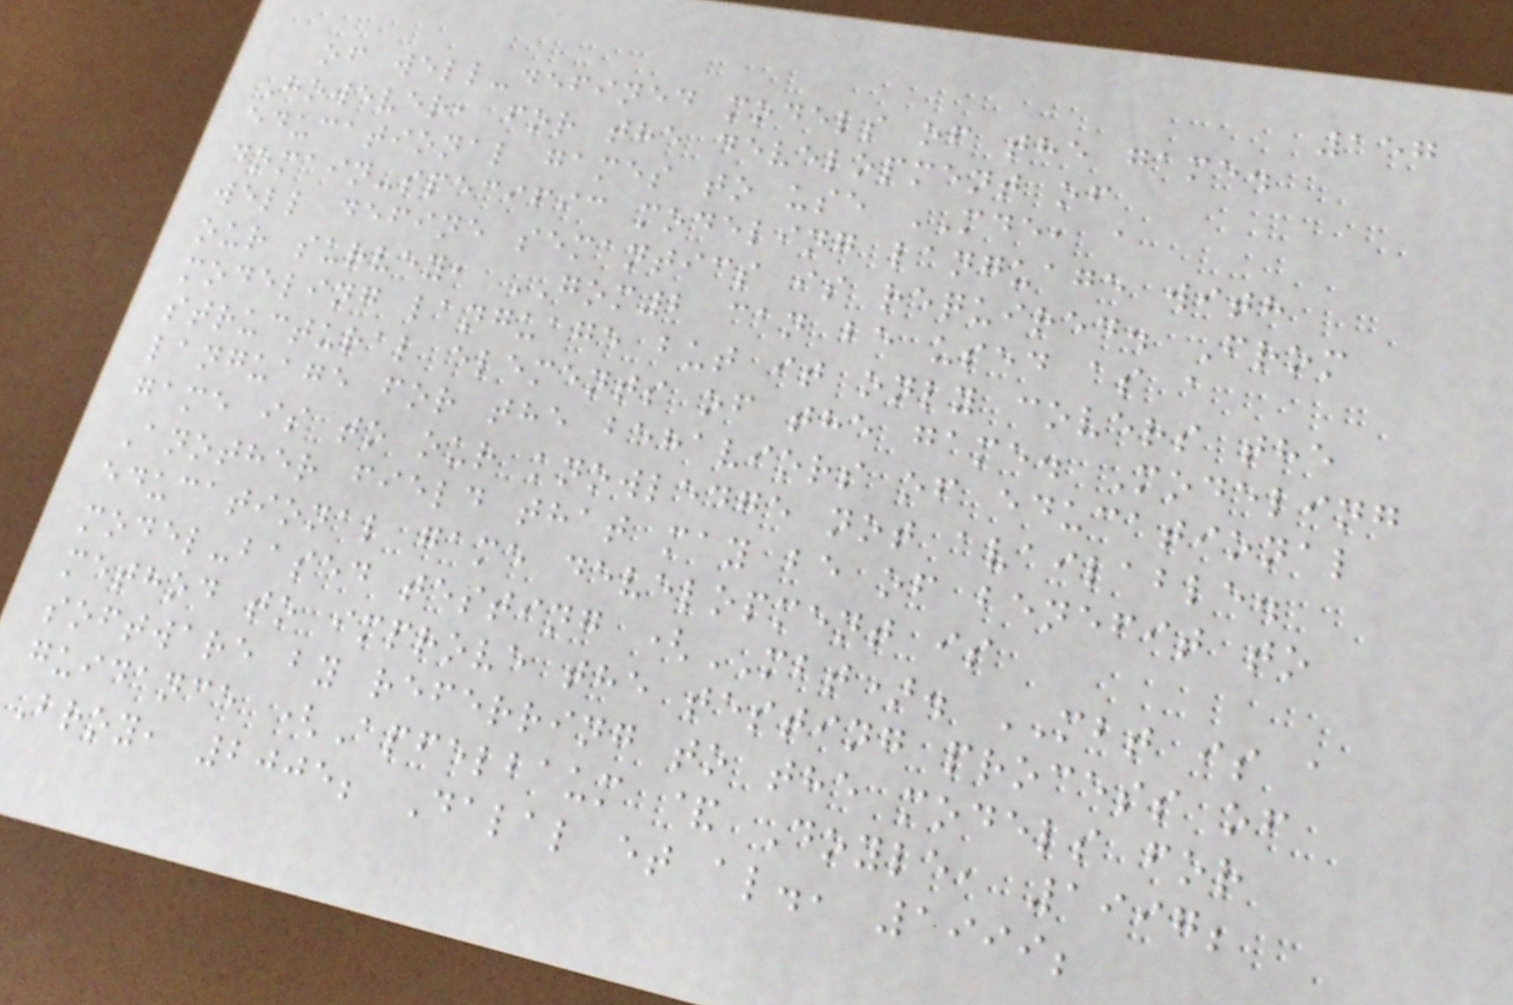157
of well-defined models of the game.
However, for the development of
educational games to use MDE, a
domain-specific modeling language with
well define semantics is required. From
our survey, GOM2 can be used as a
modeling language but it only covers the
structural elements of the game. Modeling
language for the behaviors of educational
game is to our knowledge not available.
Another field that may be of benefit to
educational game development is
model-based testing (MBT). MBT is a
method to improve the testing process of
software by referring to the models for
guidance (Apfelbaum & Doyle, 1997;
Broy, 2005; Dalal et al., 1999;
